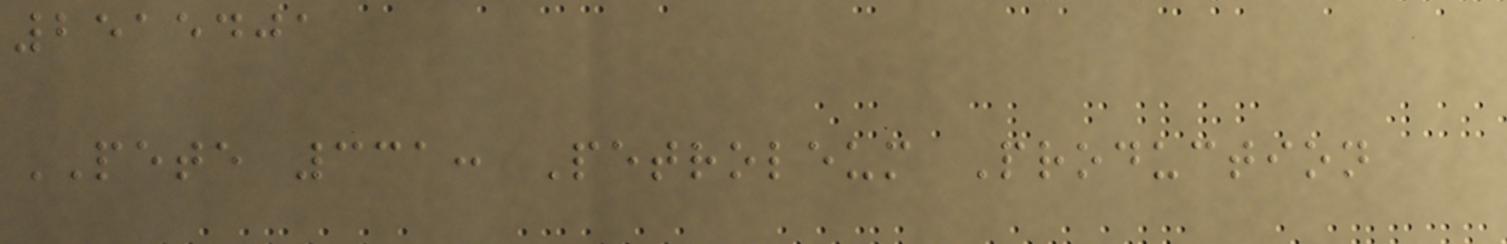2515401
PETE 331: Petroleum Production
